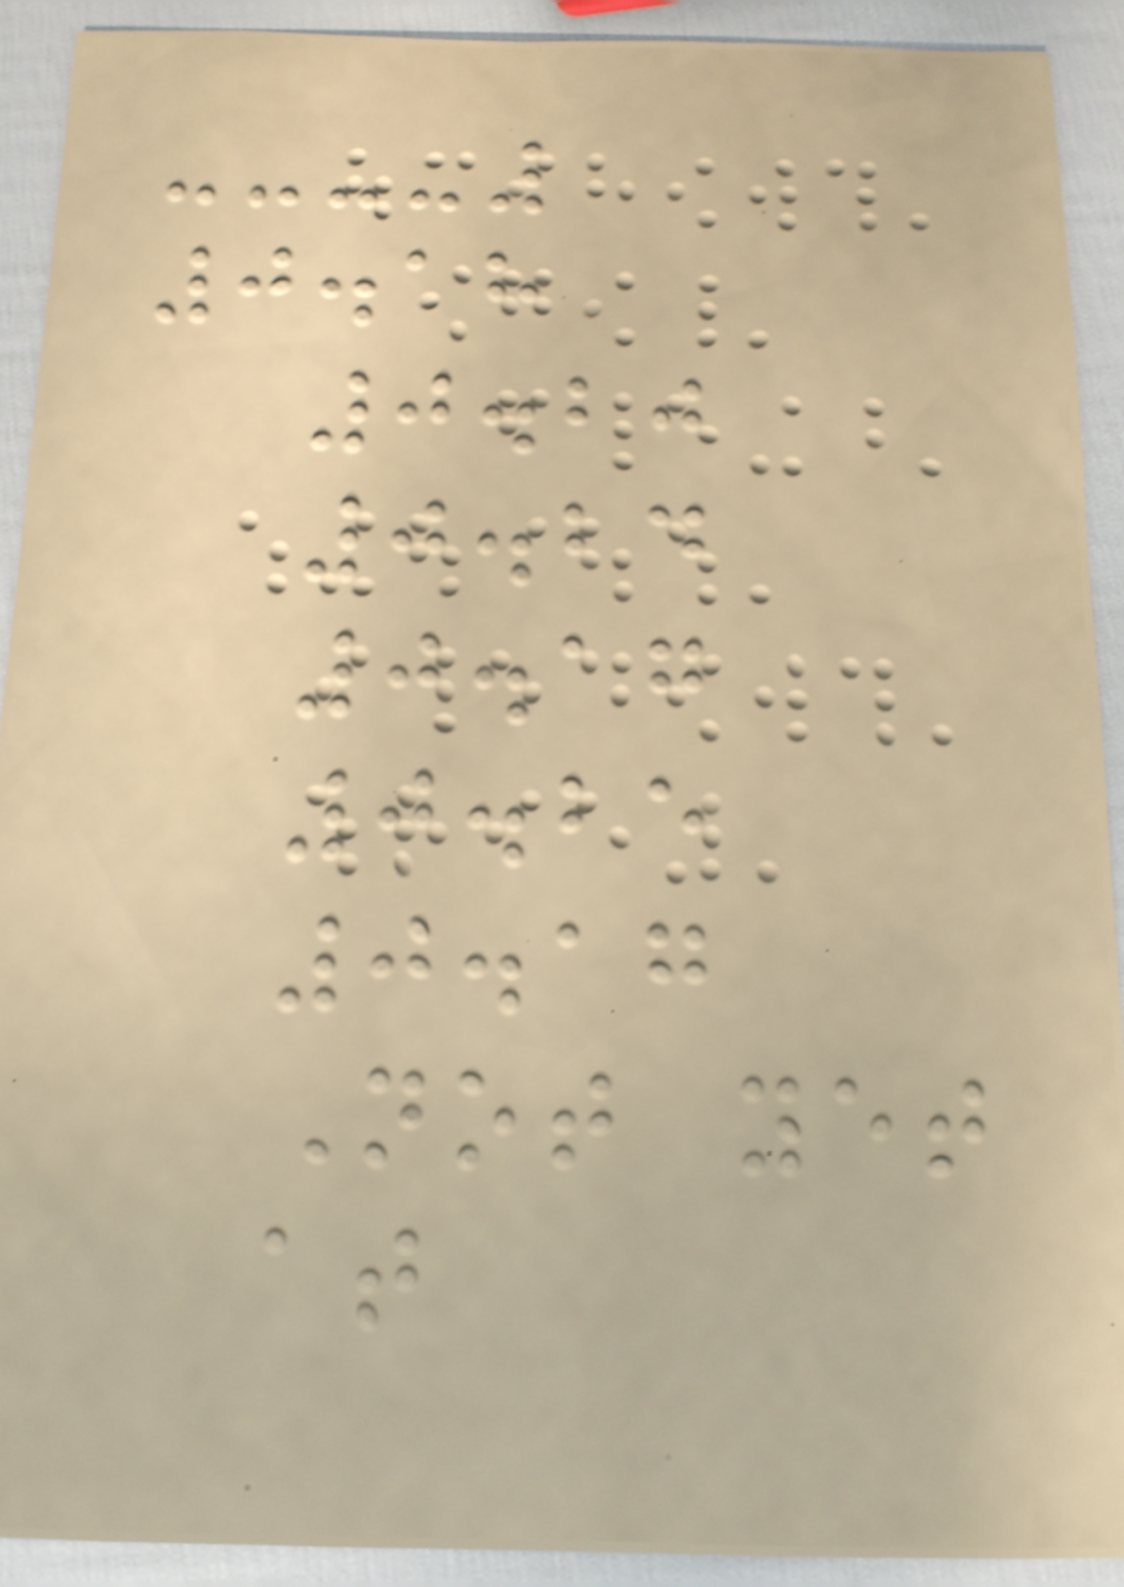0.18
0.20
0.24
0.17
0.25
0.17
Not yet
at
